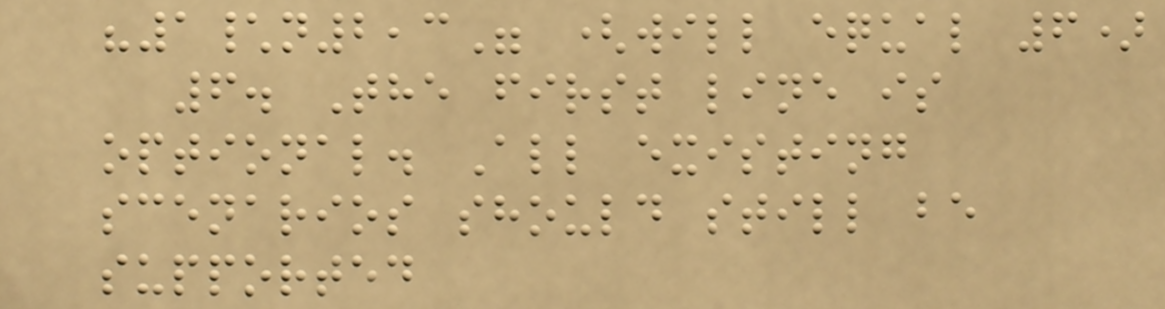"1\n2,3" (will equal 6)
6. The first line is
optional. All existing
scenarios should still be
supported
